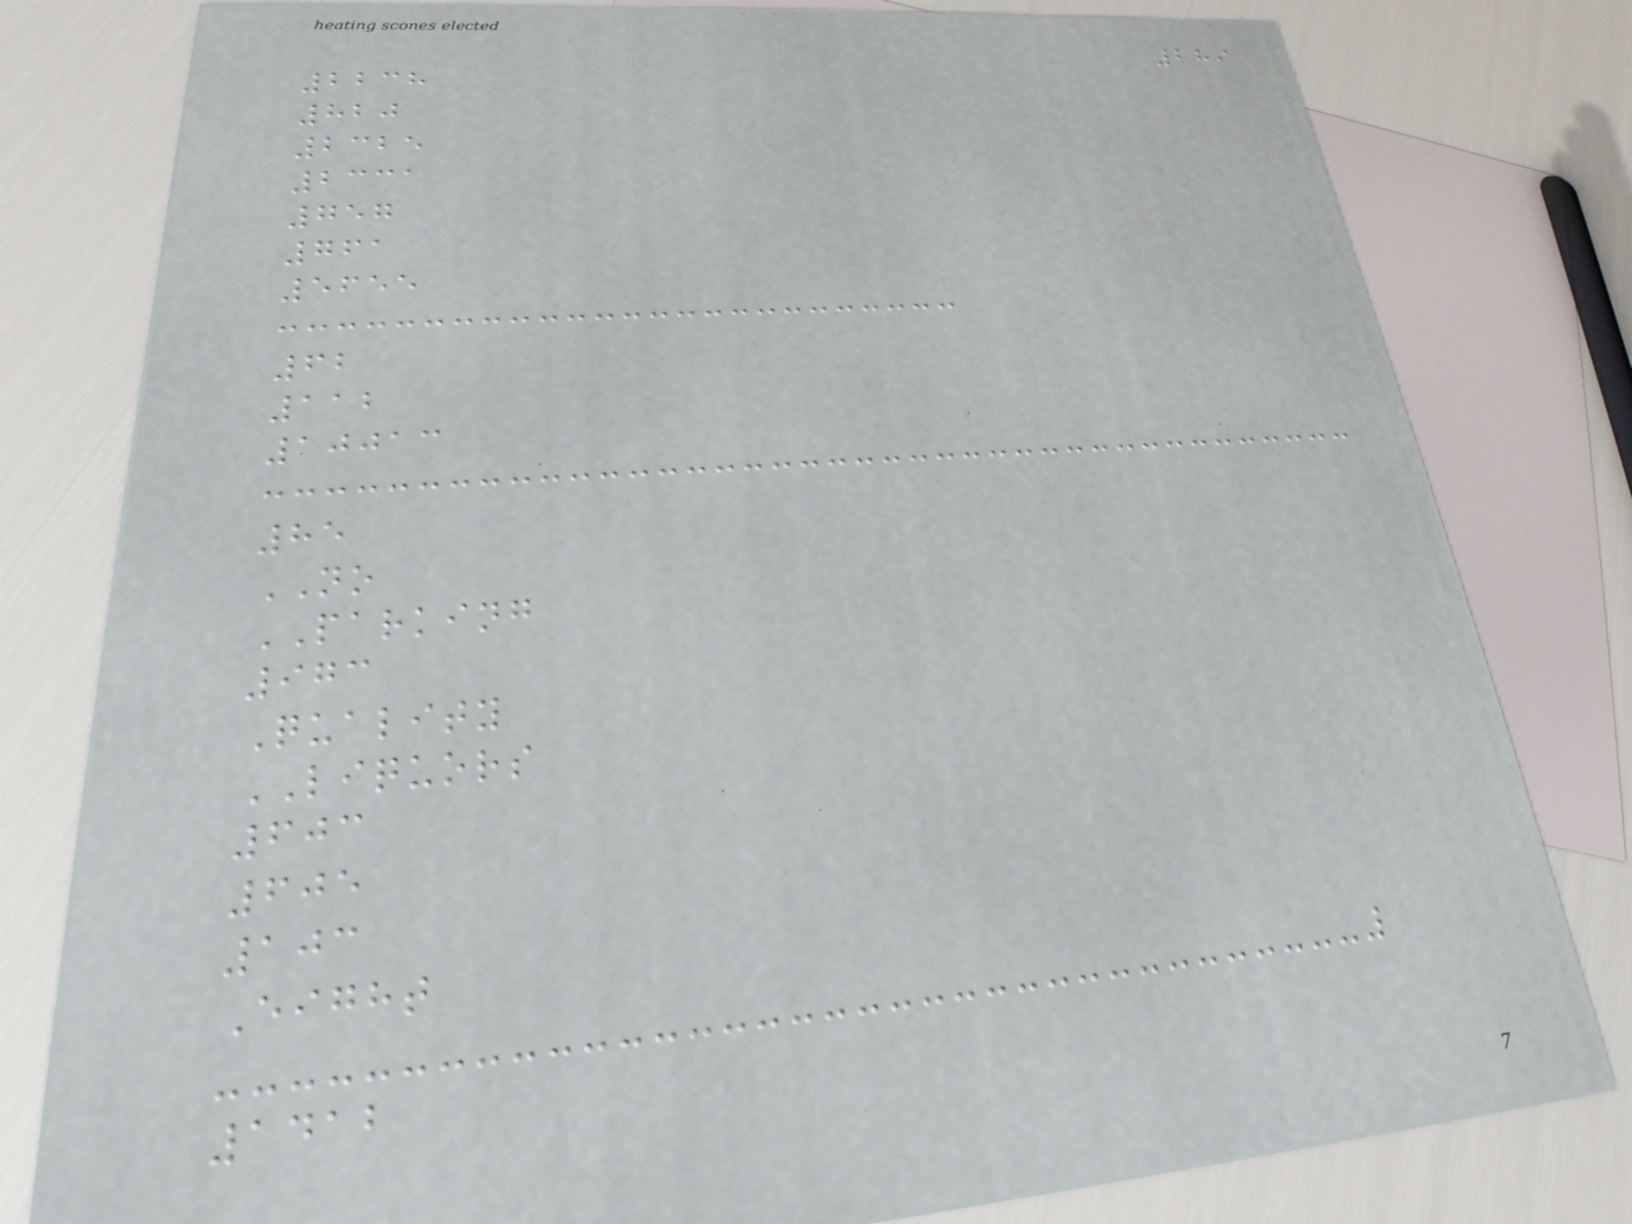289
2238
820
2325
2331
757
761
5655
62
112
10013
85
NO
PARKING
973
Quality
LIQUORS
603
605
103
Eight
1412
